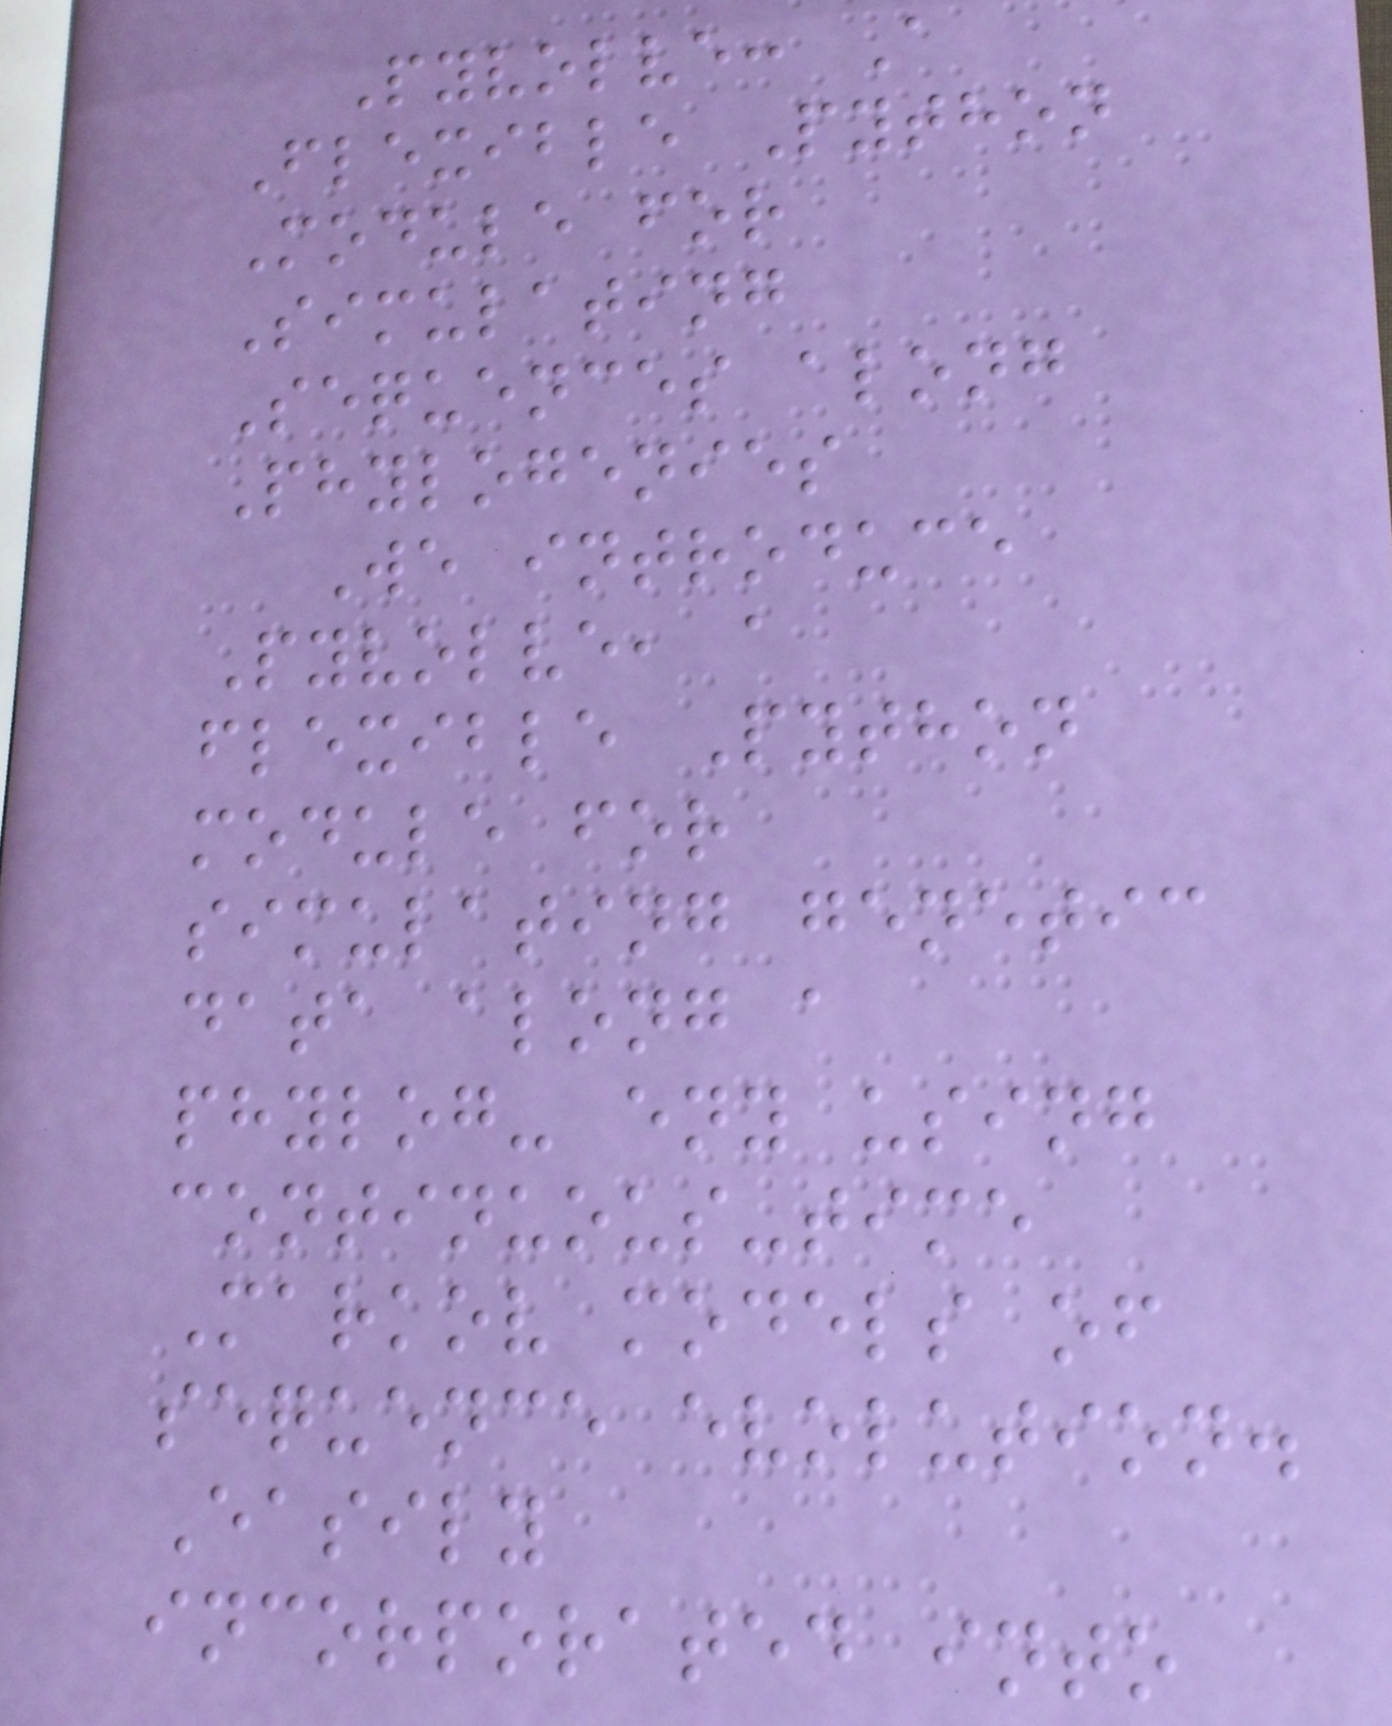Pyvolve: A
Flexible Python
Module for
Simulating
Sequences along
Phylogenies
We introduce
Pyvolve, a
flexible Python
module for
simulating genetic
data along a
phylog- eny using
continuous-time
Markov models of
sequence evolution.
Easily
incorporated into
